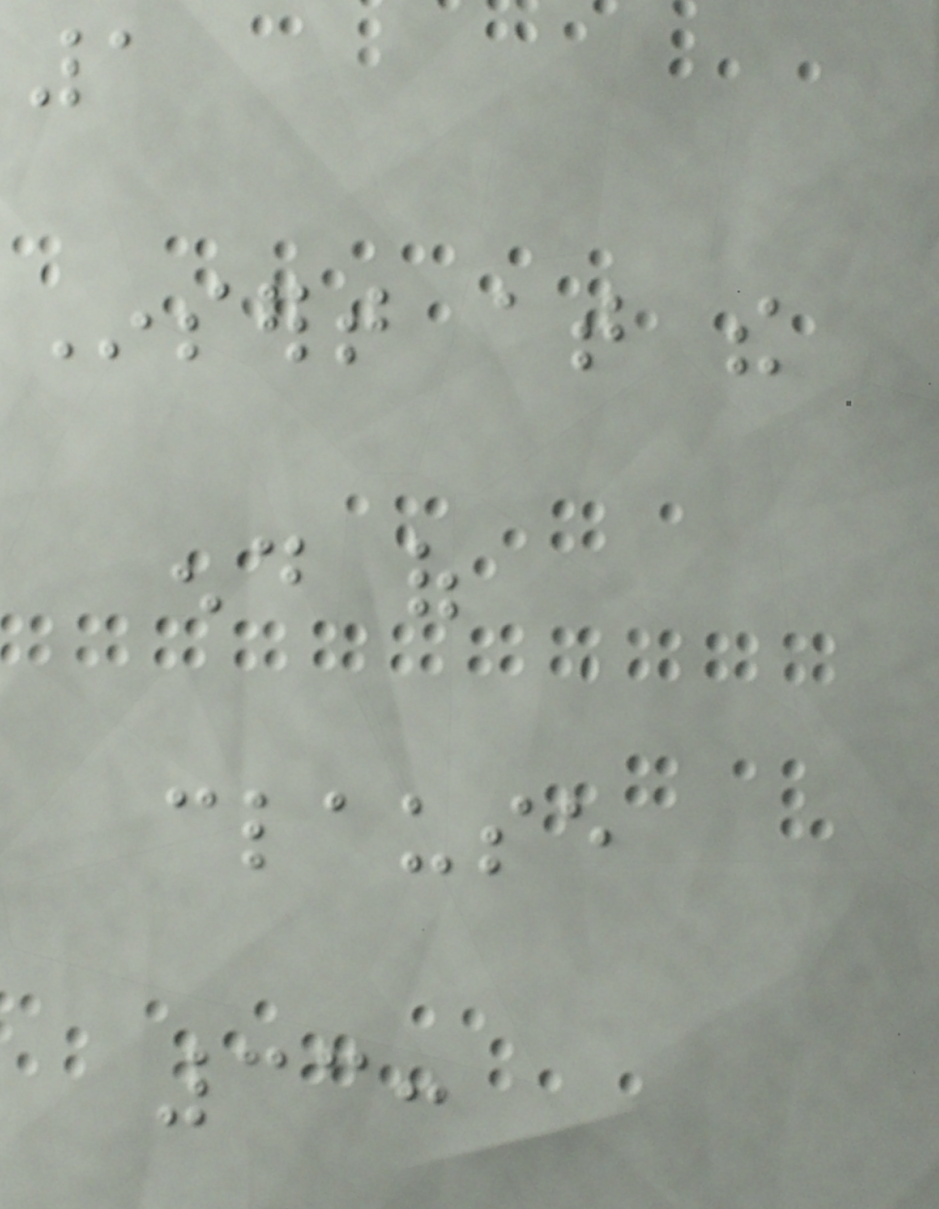1
Insert at the
end of
clause
33:
